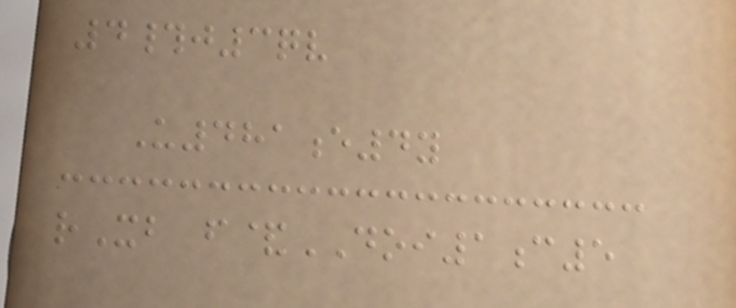4#j3qv
U481e4y
rXb f&DOI1c5
